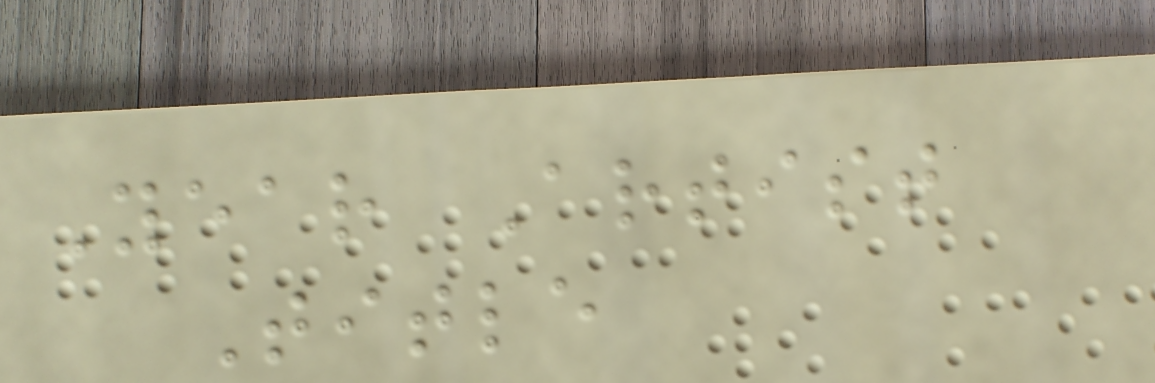Year Artist
Title
